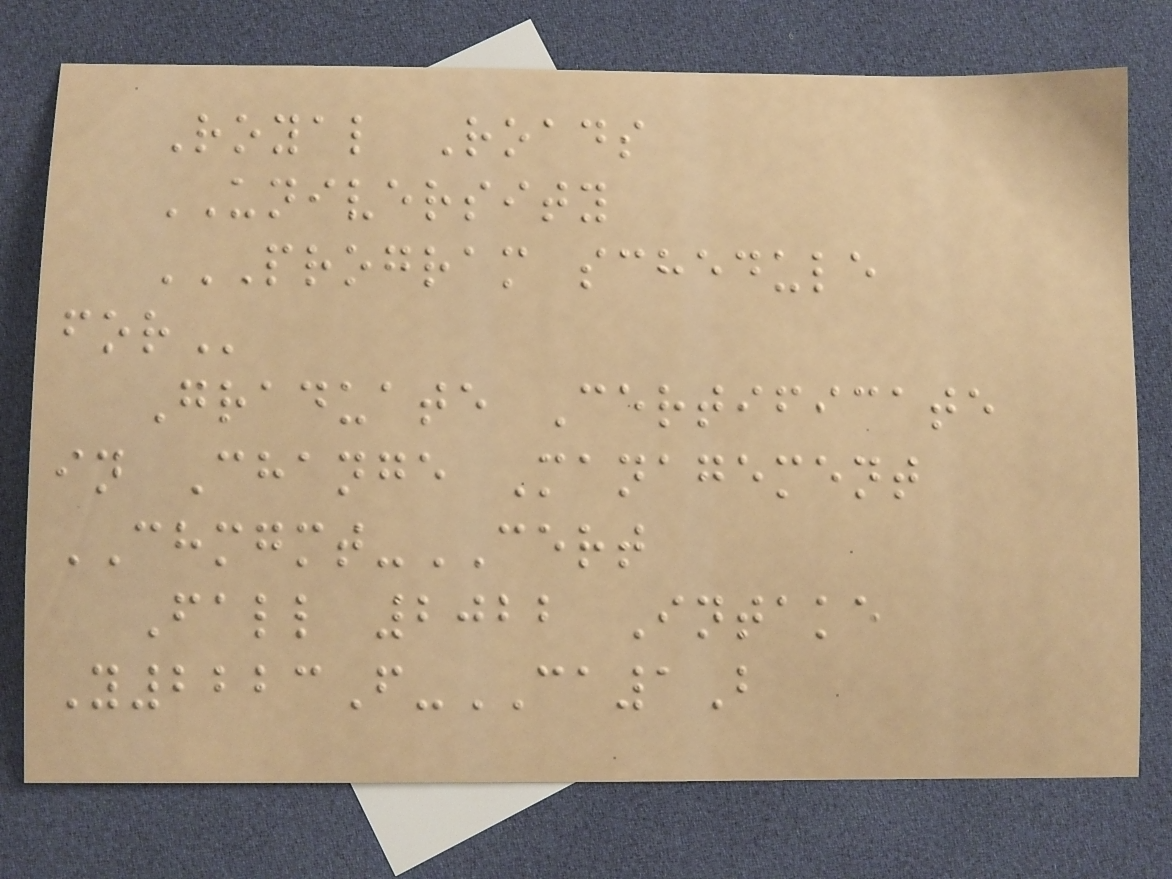Royal Roads
UNIVERSITY
PROGRAM SCHEDULE
FOR
Graduate Certificate
in Change Management
CHMGMT-CERT
Fall 2022 Intake
Y2223F-CA1B
